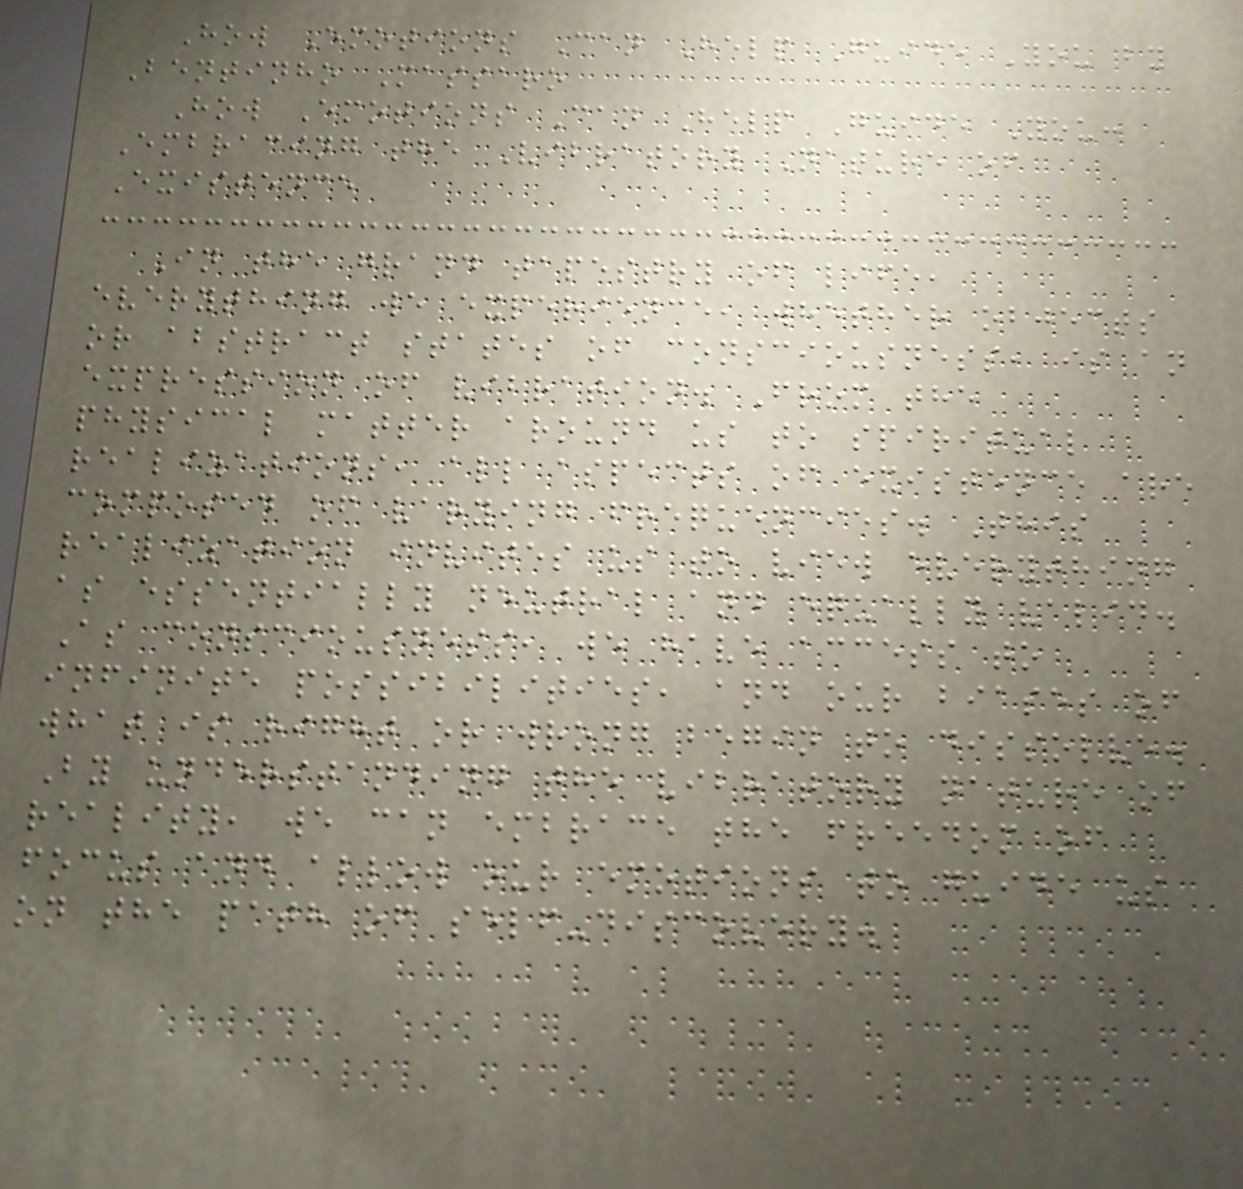How Emotions Can Help Guide You by
Bentinho Massaro
How Emotions Can Help Guide You:
Embracing the Vibratory Nature of
Existence
In the grand tapestry of life,
everything we experience, whether objects
or abstract states of consciousness, is an
expression of vibration. From the
physical matter around us to spiritual
realizations, all aspects of existence are
composed of varying frequencies. This
realization invites us to view everything
as essentially neutral and equally valid.
As consciousness, we have access to
infinite possibilities, and our biases of
what is right or wrong begin to dissolve.
By understanding the vibratory nature of
reality, we can embrace the freedom of
focus and allow our emotions to guide us
on the path of self-discovery.
